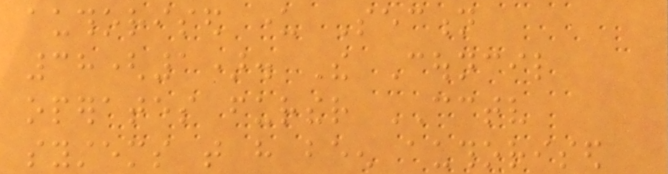authorised under Section
38(1). The Council
operates further CCTV
systems that have been authorised
